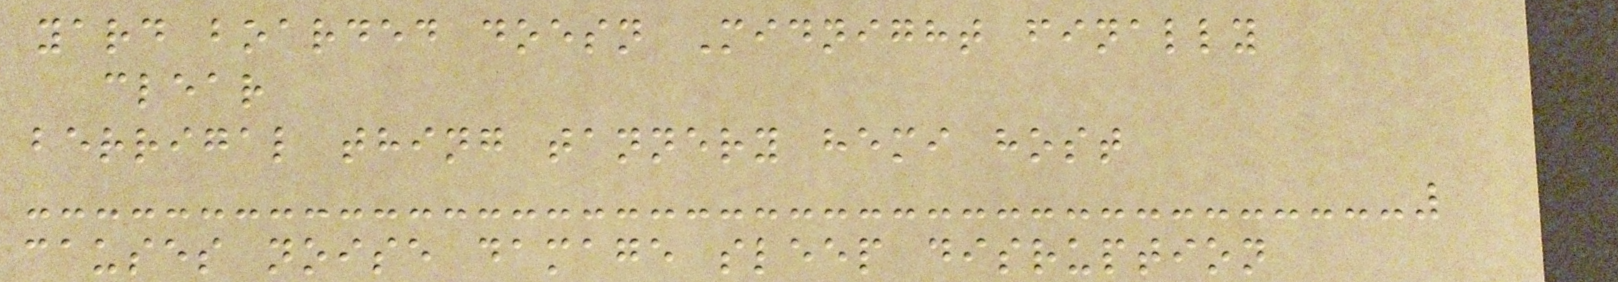yard boarded doesn Midnight finally
clear
berrigal thing tannery hemi host
causes noise damage sleep disruption
